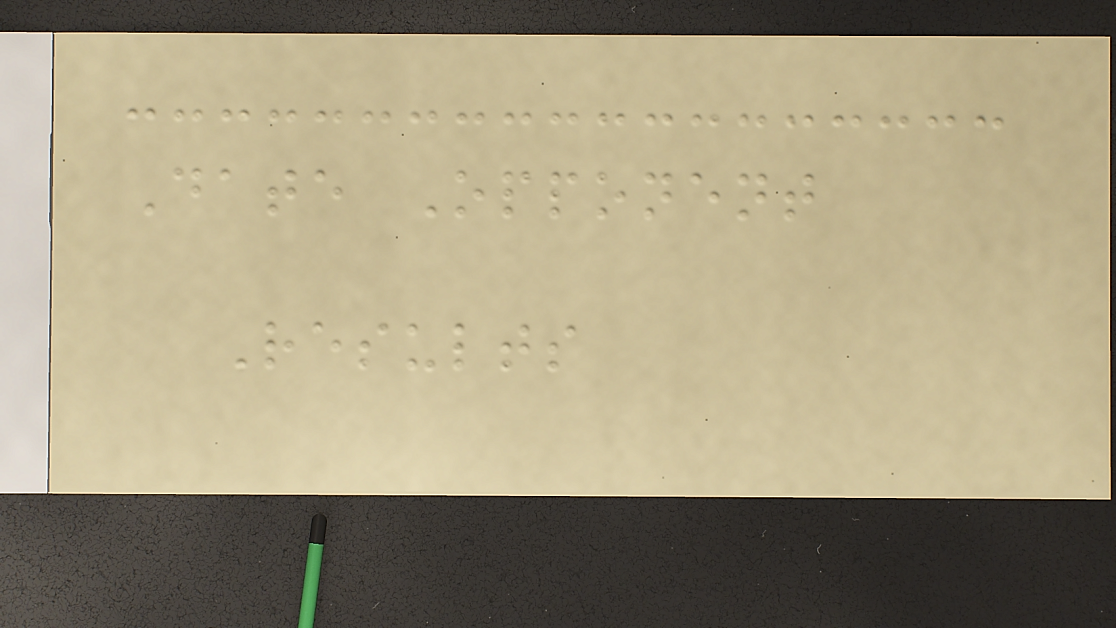Date Opponent
Results
